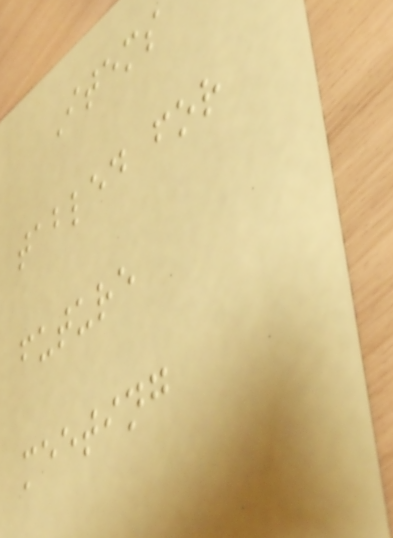Items
tabled for
future
meeting
